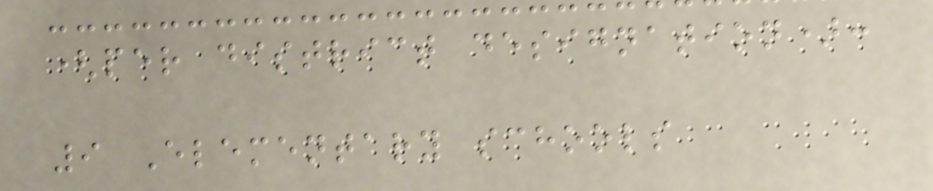(per district designation):
9 Elementary schools
